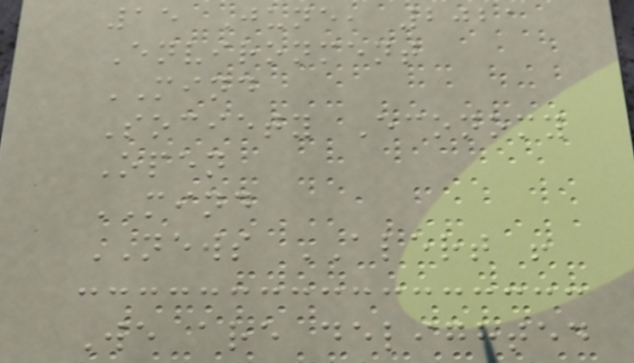15 June, 2021
Environment
MIND
Society Economy
Open
MIND
NEWS ALERT !
We are delighted
